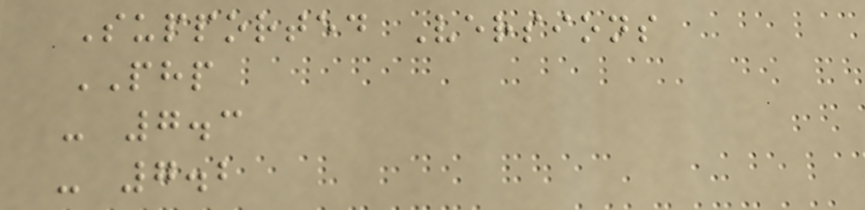Supported Versions
PHP
- 7.3
- 7.2
